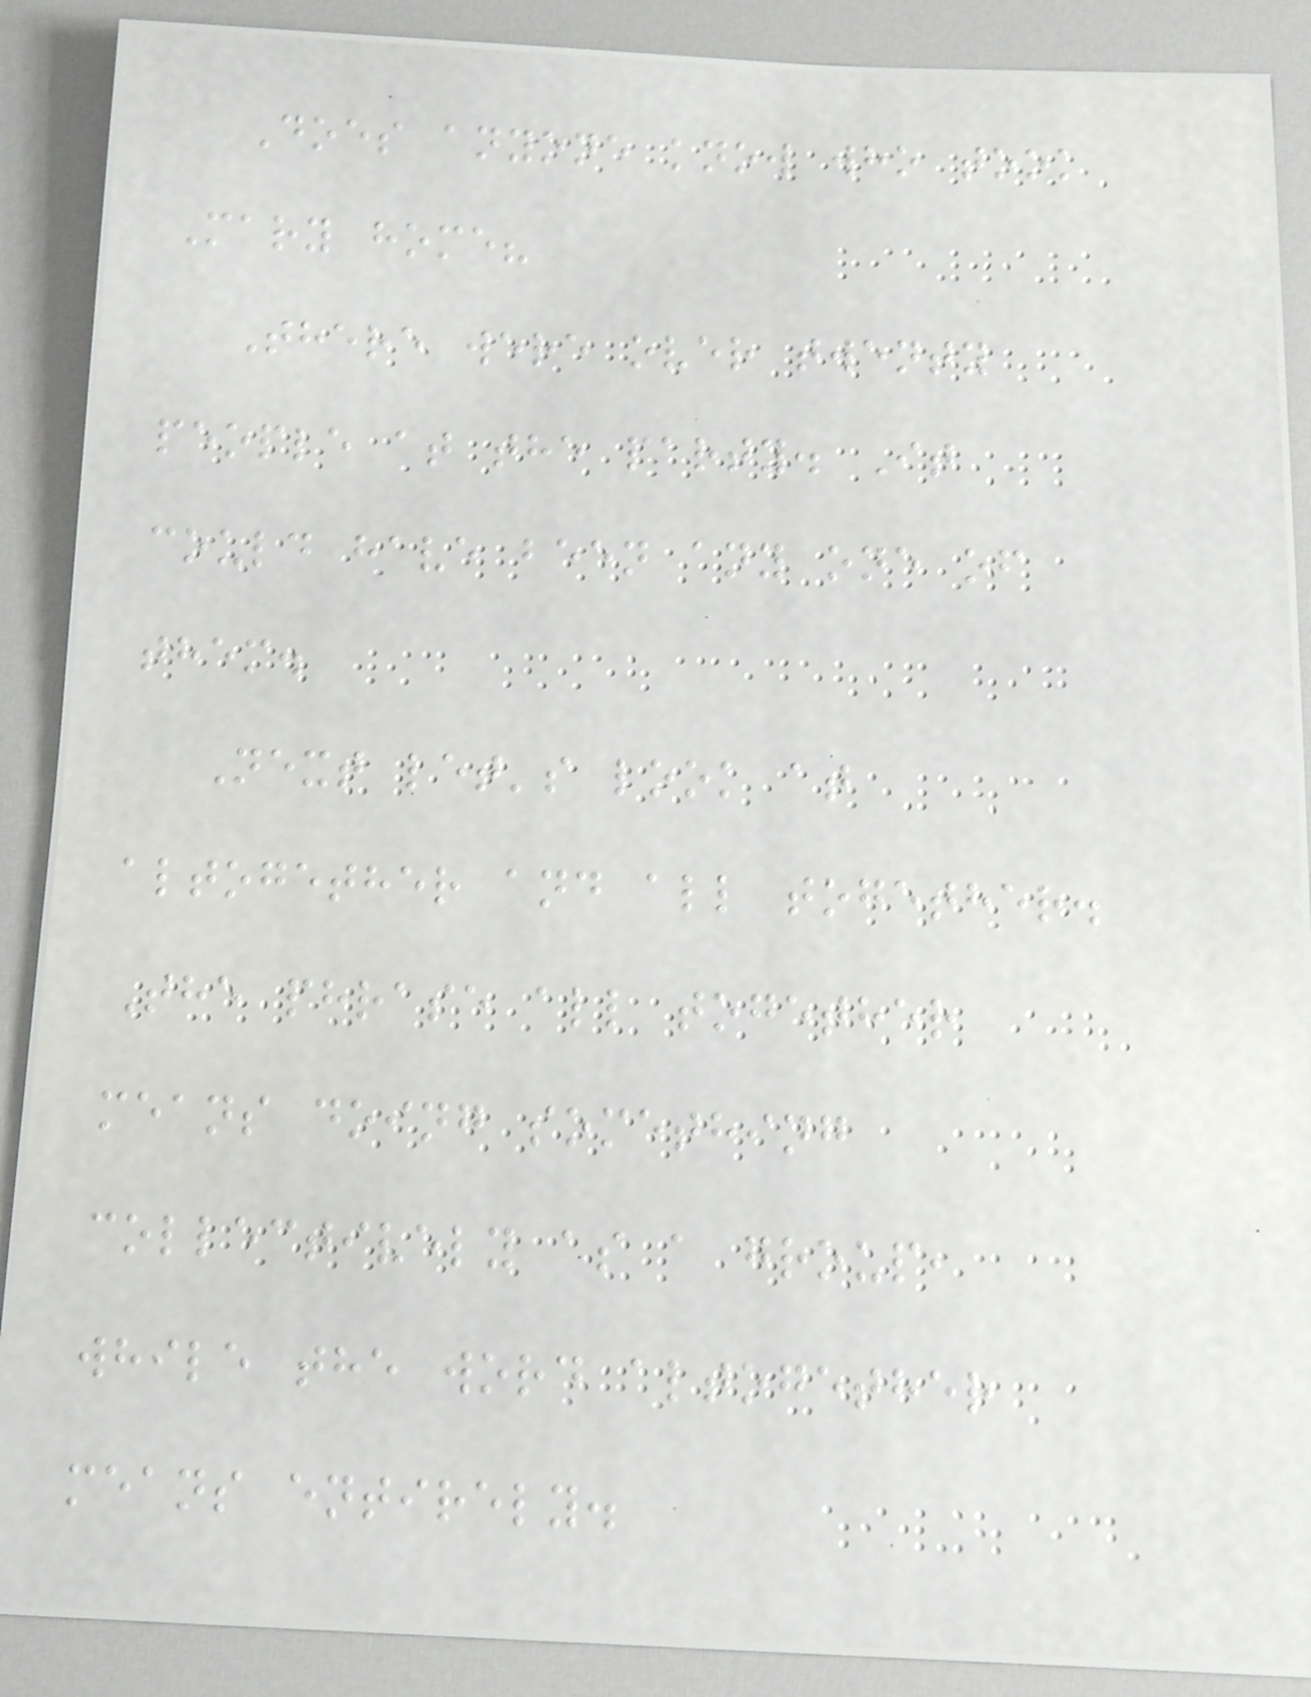Does anyone know who took
Mary home?
There were over twenty
people at the party. It
could have been any one of
them.
Next let's look at
altogether and all together.
The phrase all together
means doing something
collectively as a group,
while the word altogether
means entirely.
